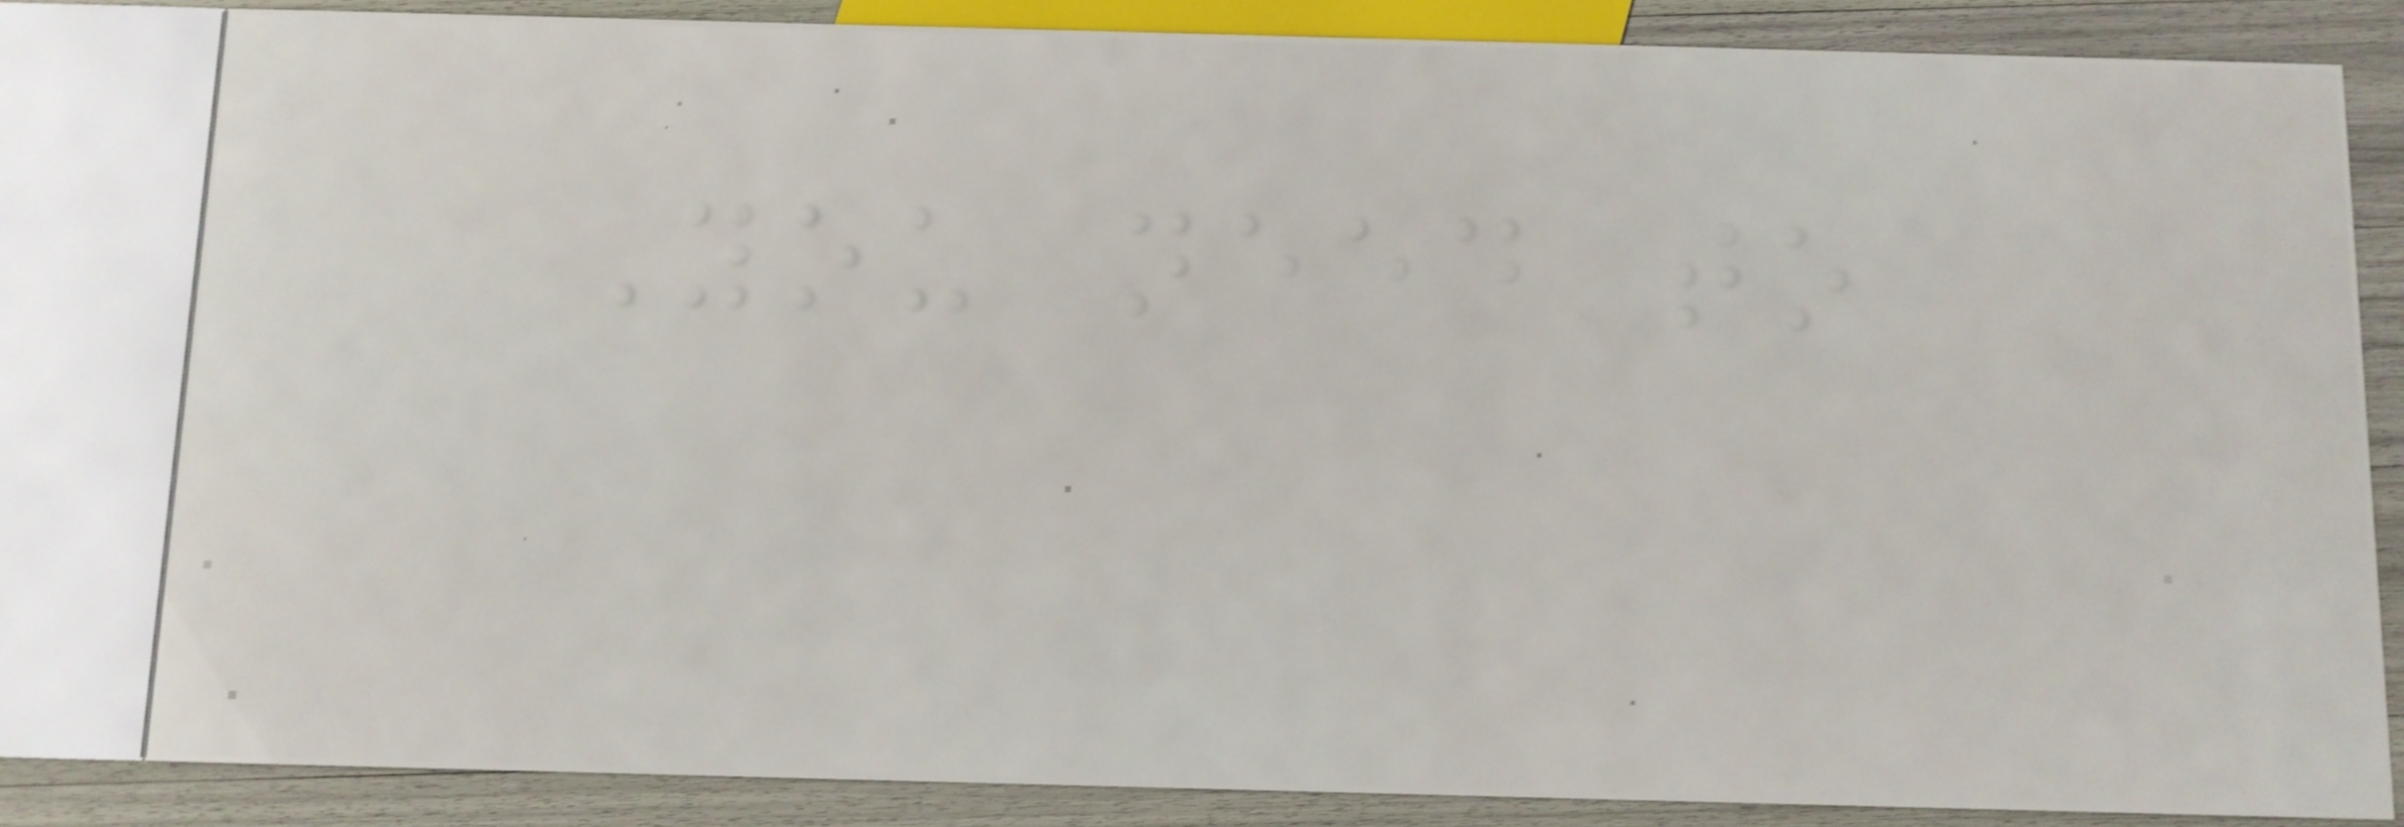You need to
